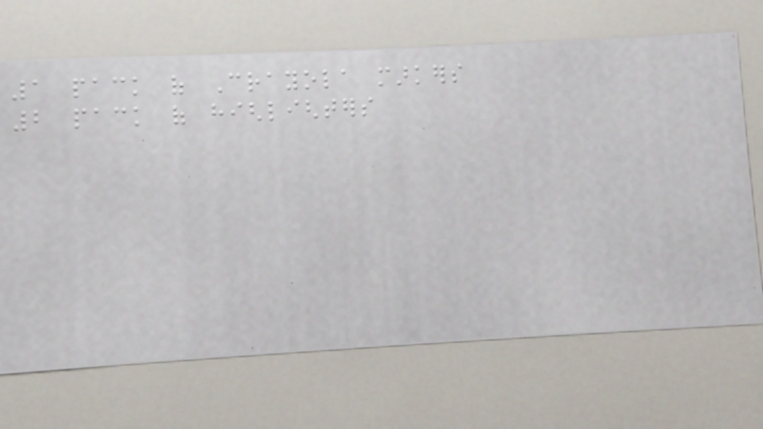1 pack of Crayola markers
2 pack of highlighters
